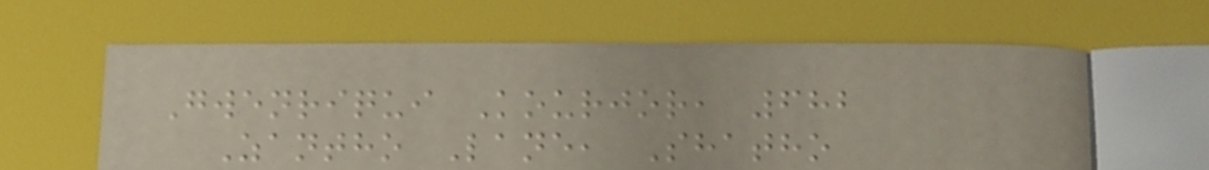Gwenriqui Kourjor, 682
Zantho Lane, Shatho
